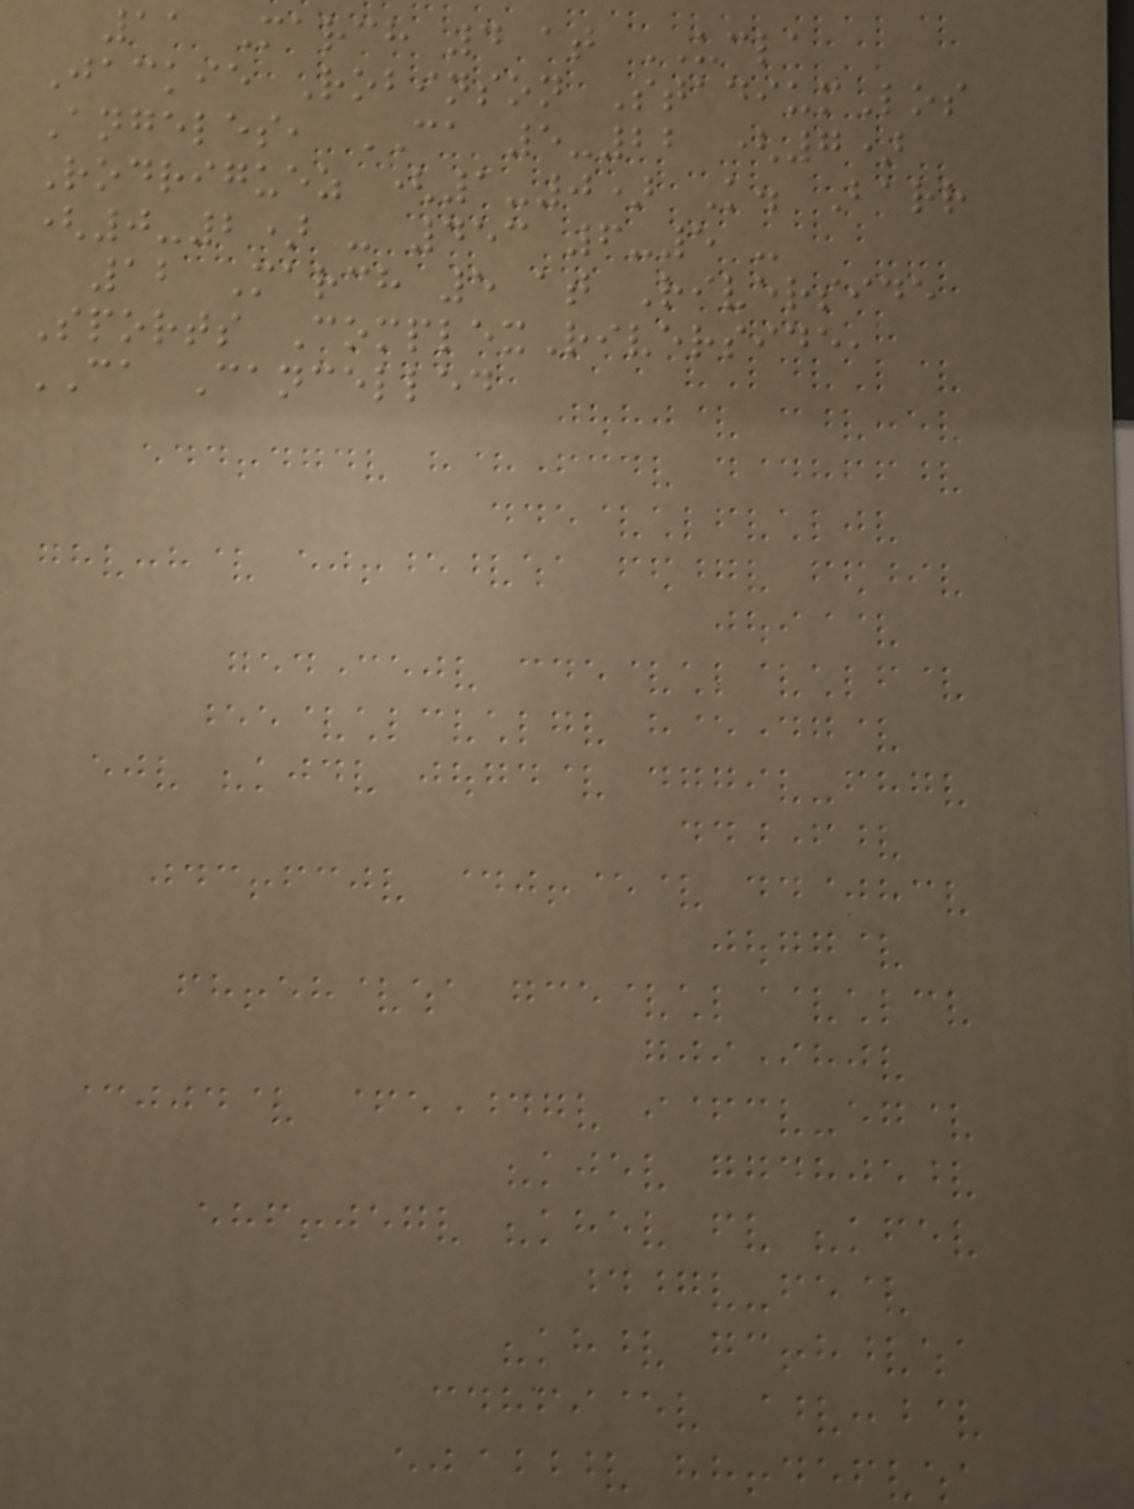11 March 4 at UCLA
Jackie Robinson StadiumLos
Angeles, CA 5-22 (7)
Rodriguez (1-0) K. Barr
(0-2) - 453 6-5 -
12 March 5 at Riverside
Sports ComplexRiverside,
CA Cancelled
